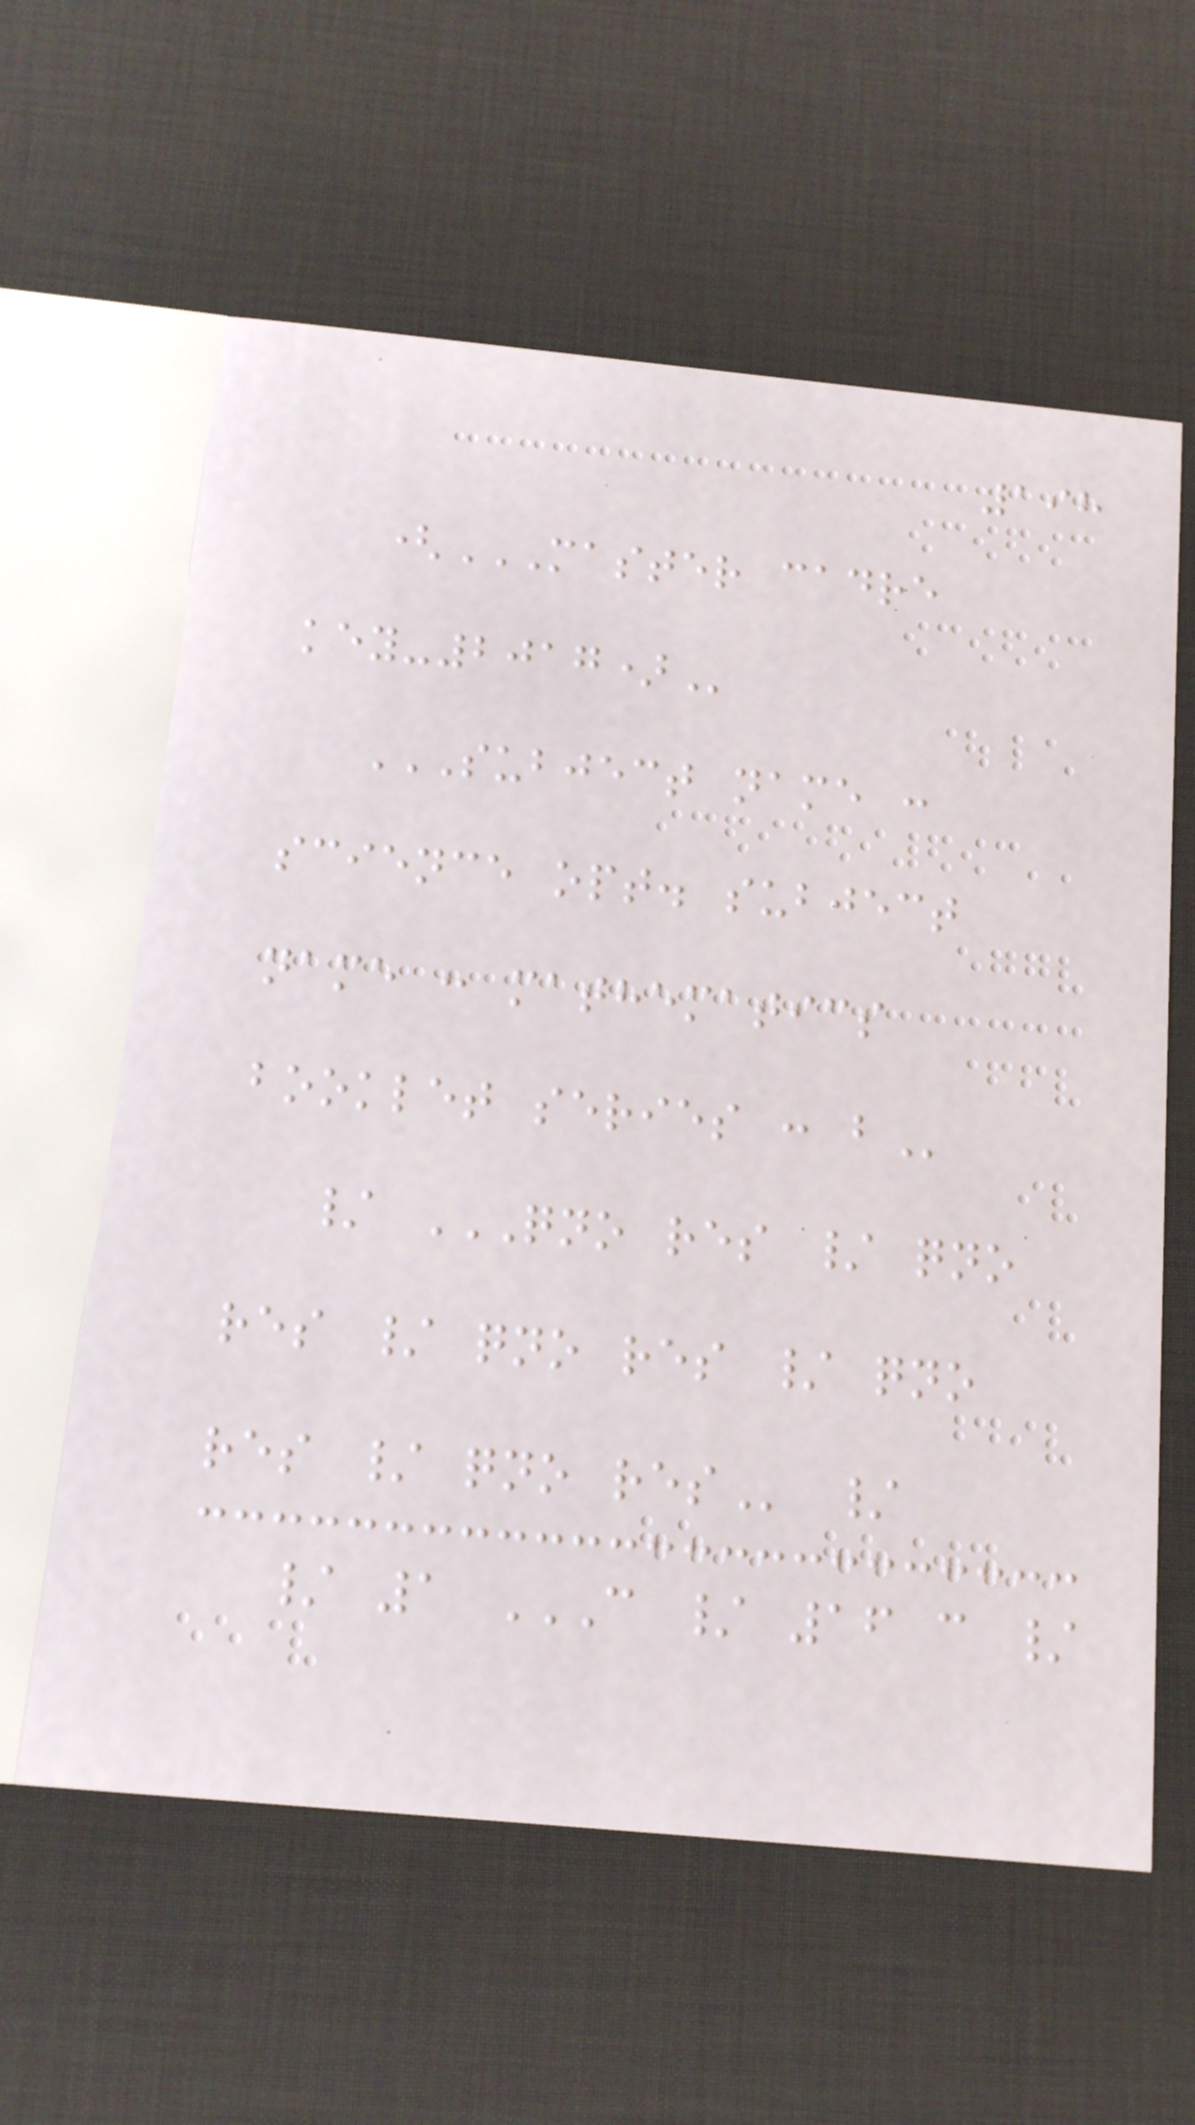198
(MASTER CADRE
KEY-2017)
SUBJECT NAME :
SCIENCE OPT. SUBJECT
NAME : MATHEMATICS
BOOKLET SERIES : B
/ QNO RES / QNO
RES / QNO RES / QNO
RES / QNO RES /
/ 1 C / 16 C /
